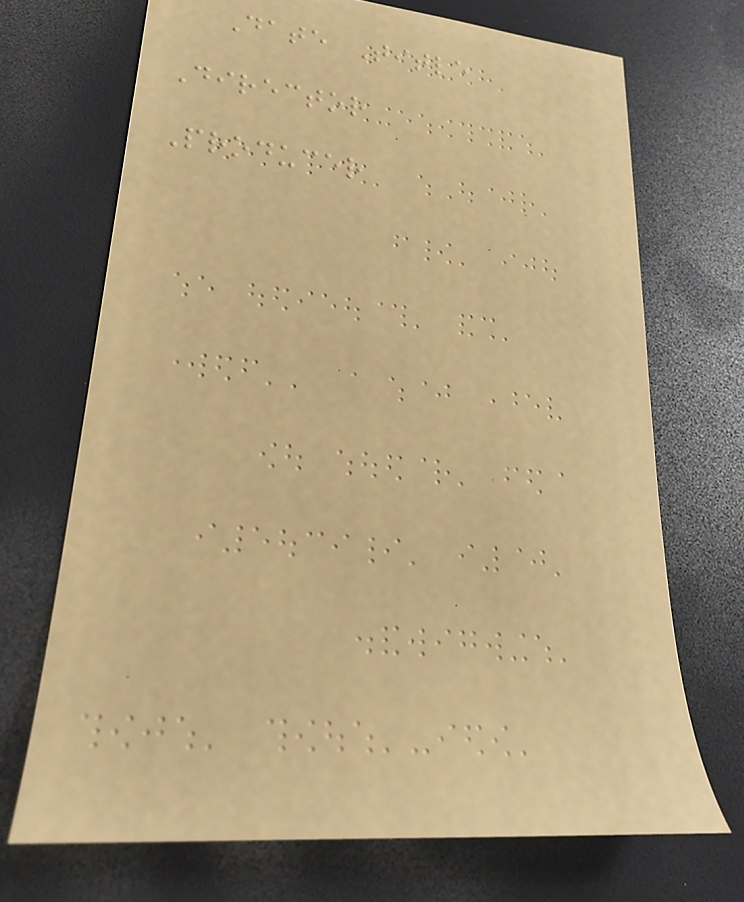Date Title
Director
Producer
